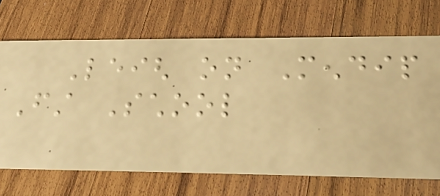Leigh on Mendip
First School
